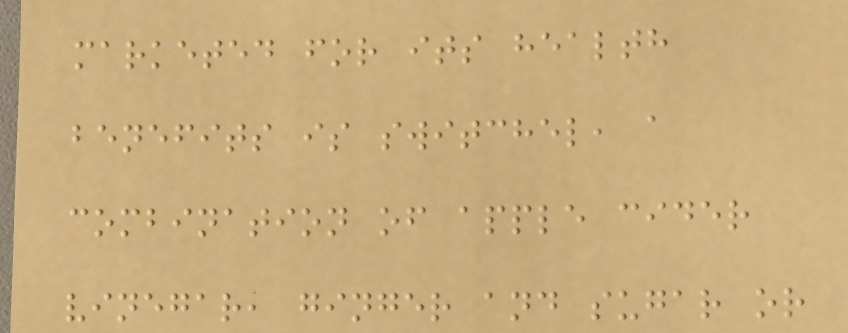marketed for its health
benefits is switchel, a
combination of apple cider
vinegar, ginger and sugar or
